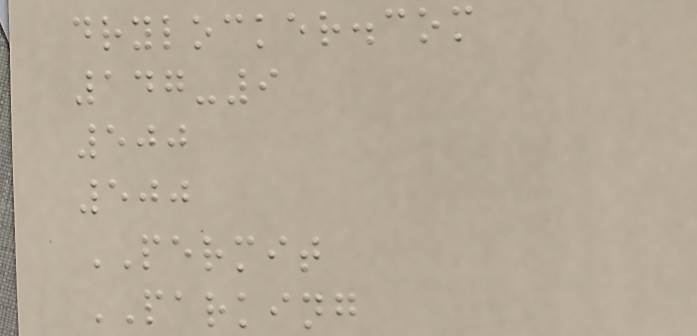drylocker.com
147-9
500
500
PERMIT
PARKING
